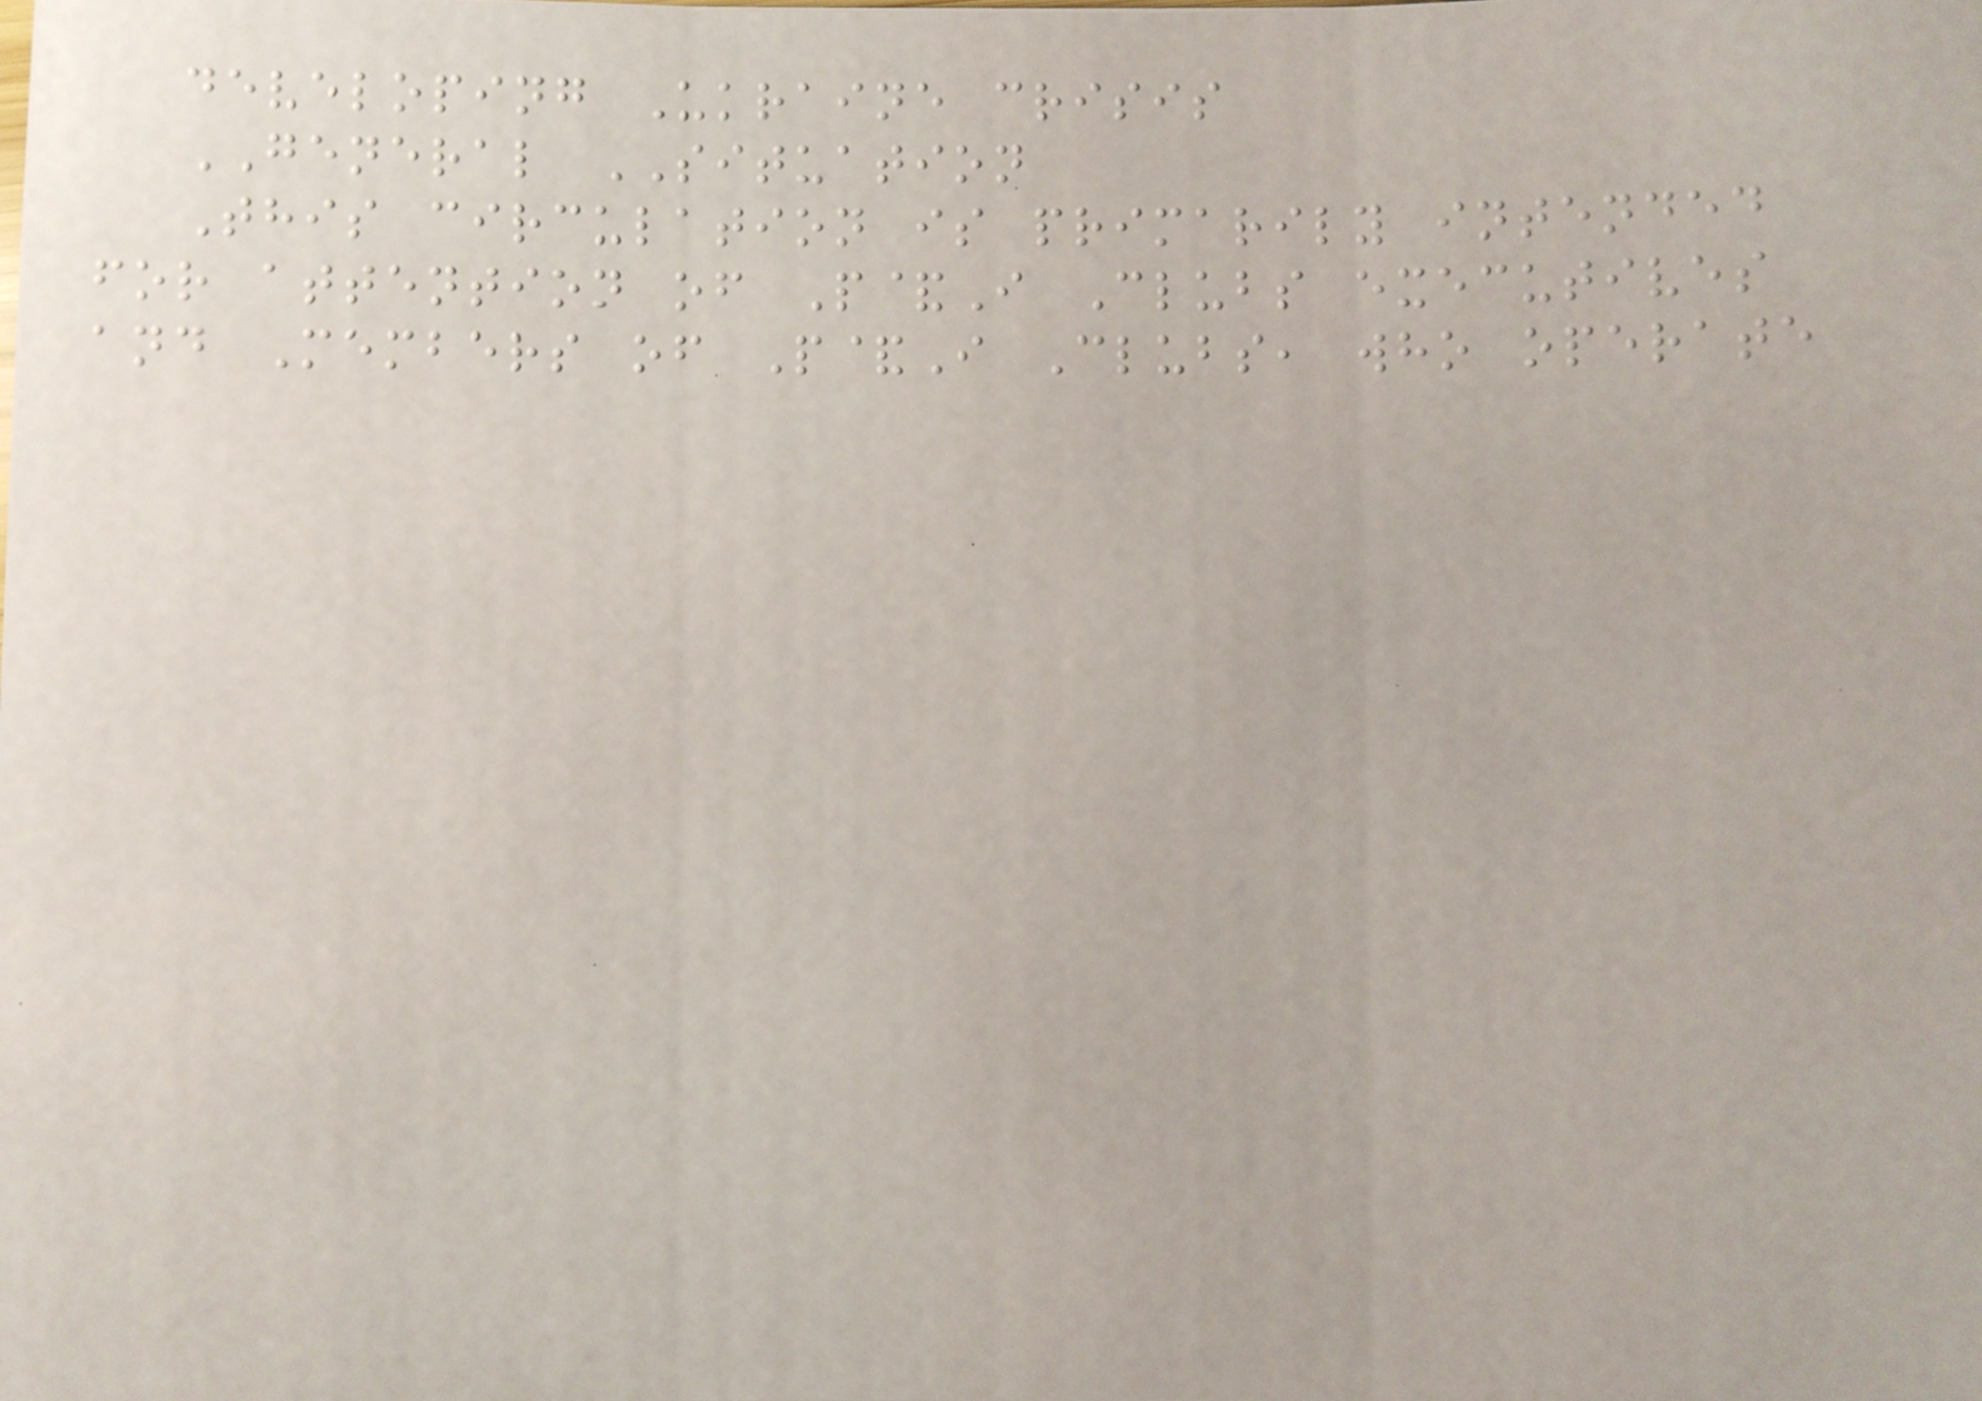developing Ukraine crisis
GENERAL SITUATION
This circulation is primarily intended
for attention of P&I Clubs executives
and Members of P&I Clubs, who operate
